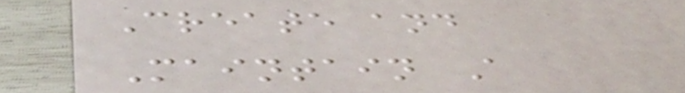Create and
Maintain A
